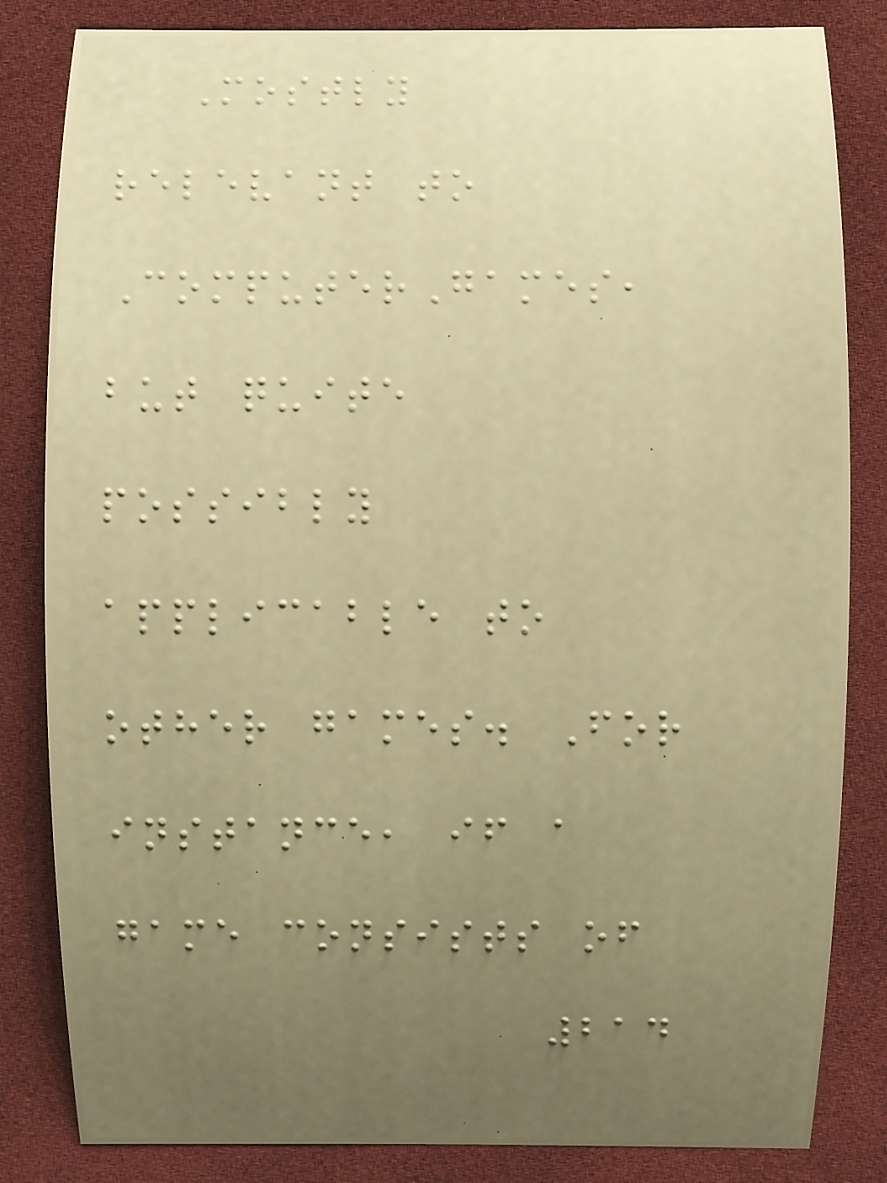Mostly
relevant to
ComputerGames,
but quite
possibly
applicable to
other games. For
instance, if a
game consists of
214
